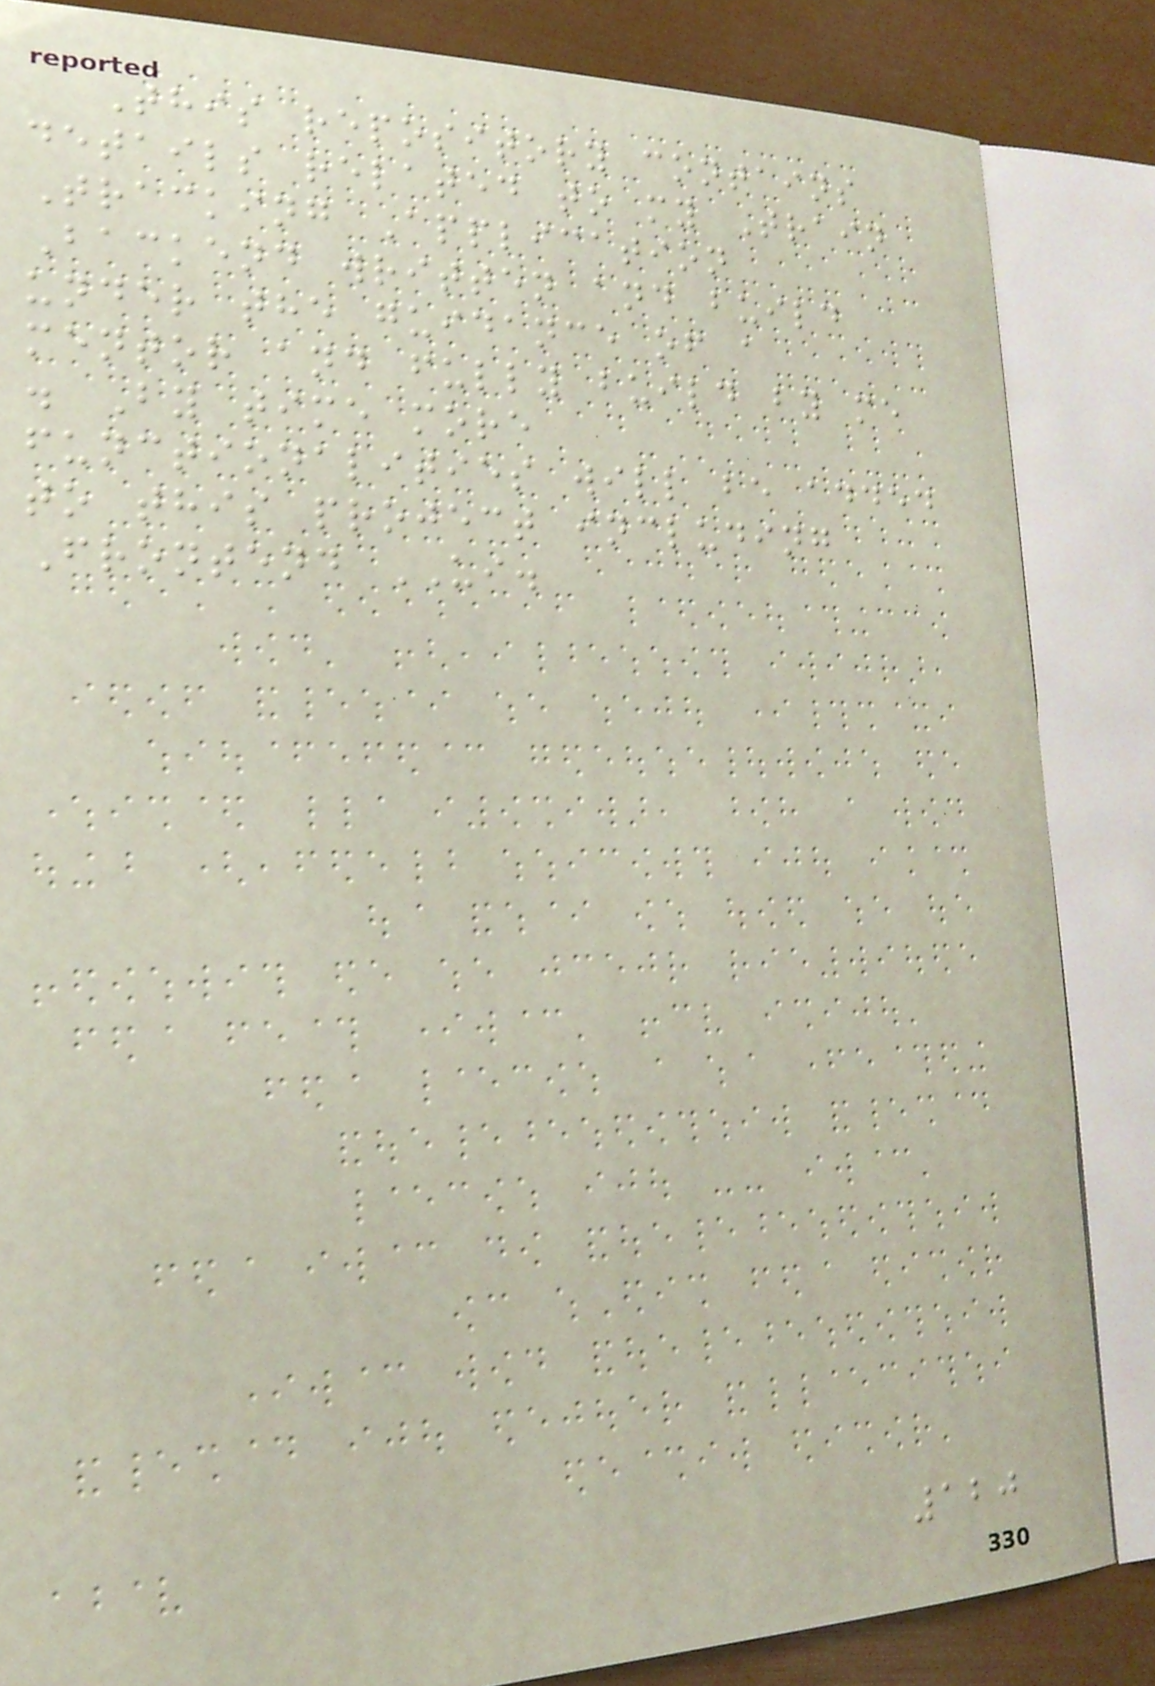This repository contains
details related to my Train
Tracking Application
Backend written and build
under the guidance of a
mentor and fully build by me
. By time more
functionalities will be added
to this project including
Frontend UI.
120
